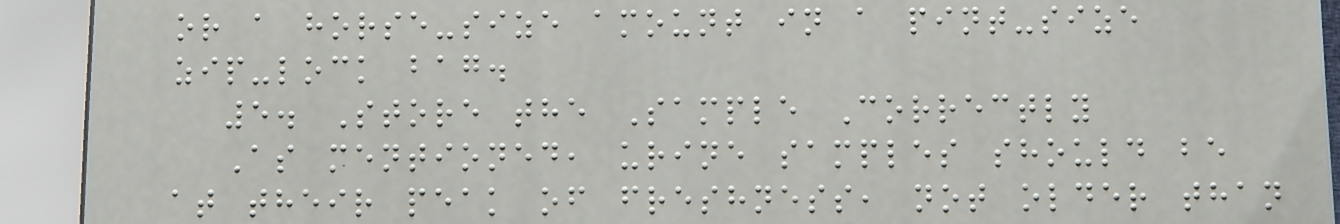or a horse-size amount in a pint-size
zip-lock bag.
5. Store the Sample Correctly
As mentioned, urine samples should be
at their peak of freshness, not older than
